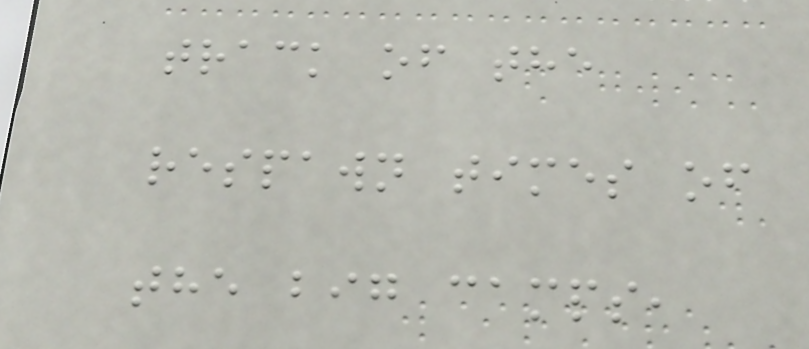track of the
respawn times of
the big camps,
